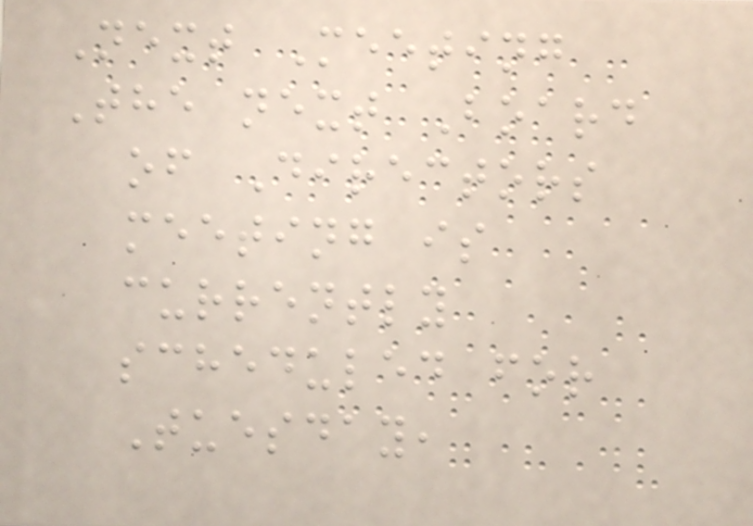Next Meeting
The next Board
of Directors
meeting is
currently
scheduled for
Tuesday,
